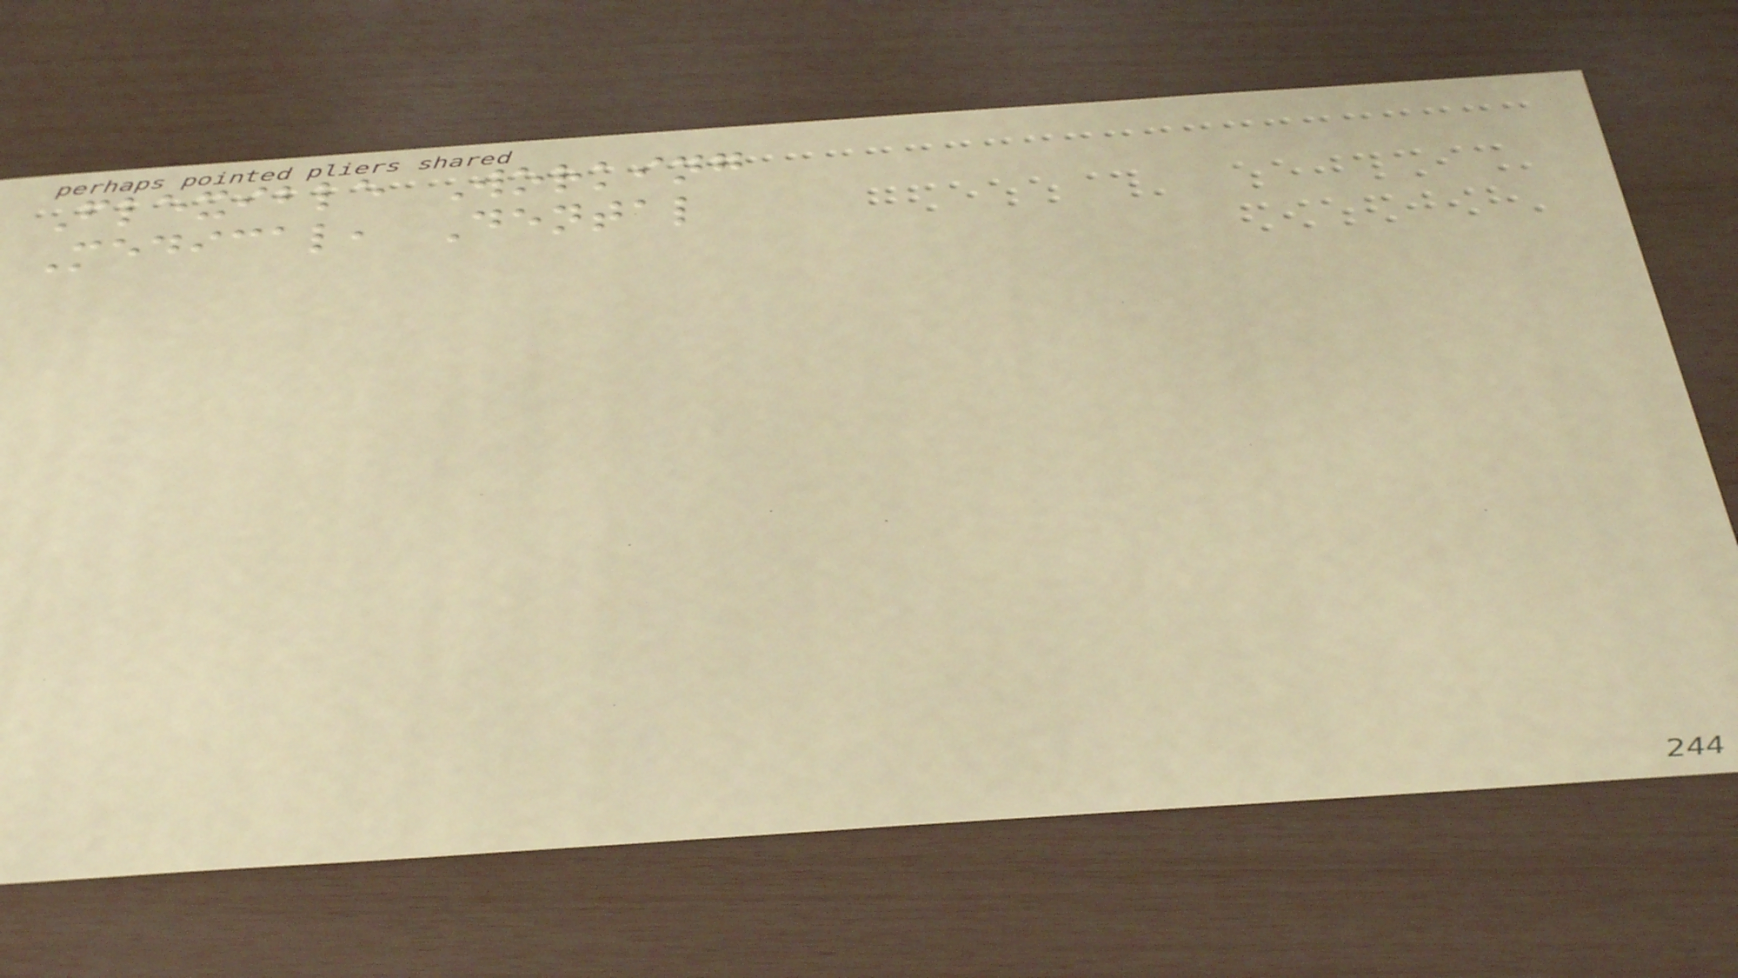Flexible Working
Medical, Dental
